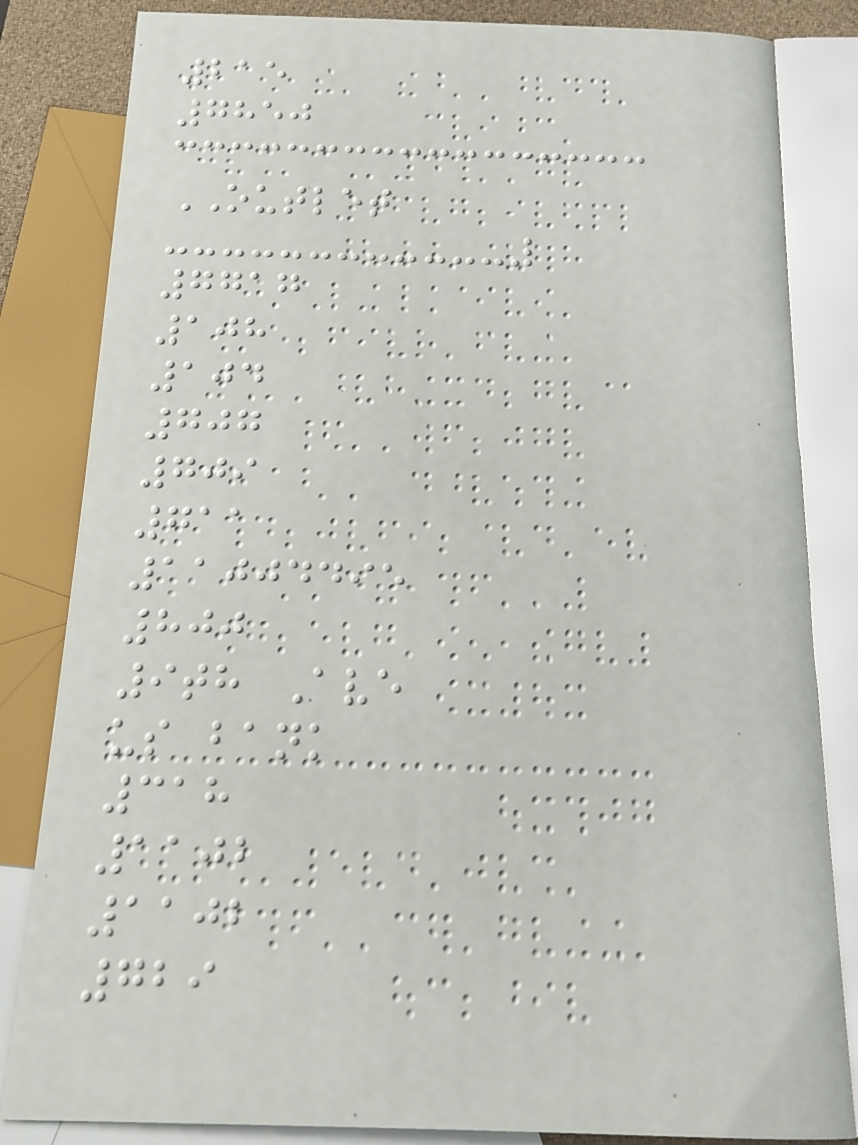215
7850
OUTLET
7717
108
104
707
709
711
11004495
800
9th Ave
us bank
318
1102
1102
729
